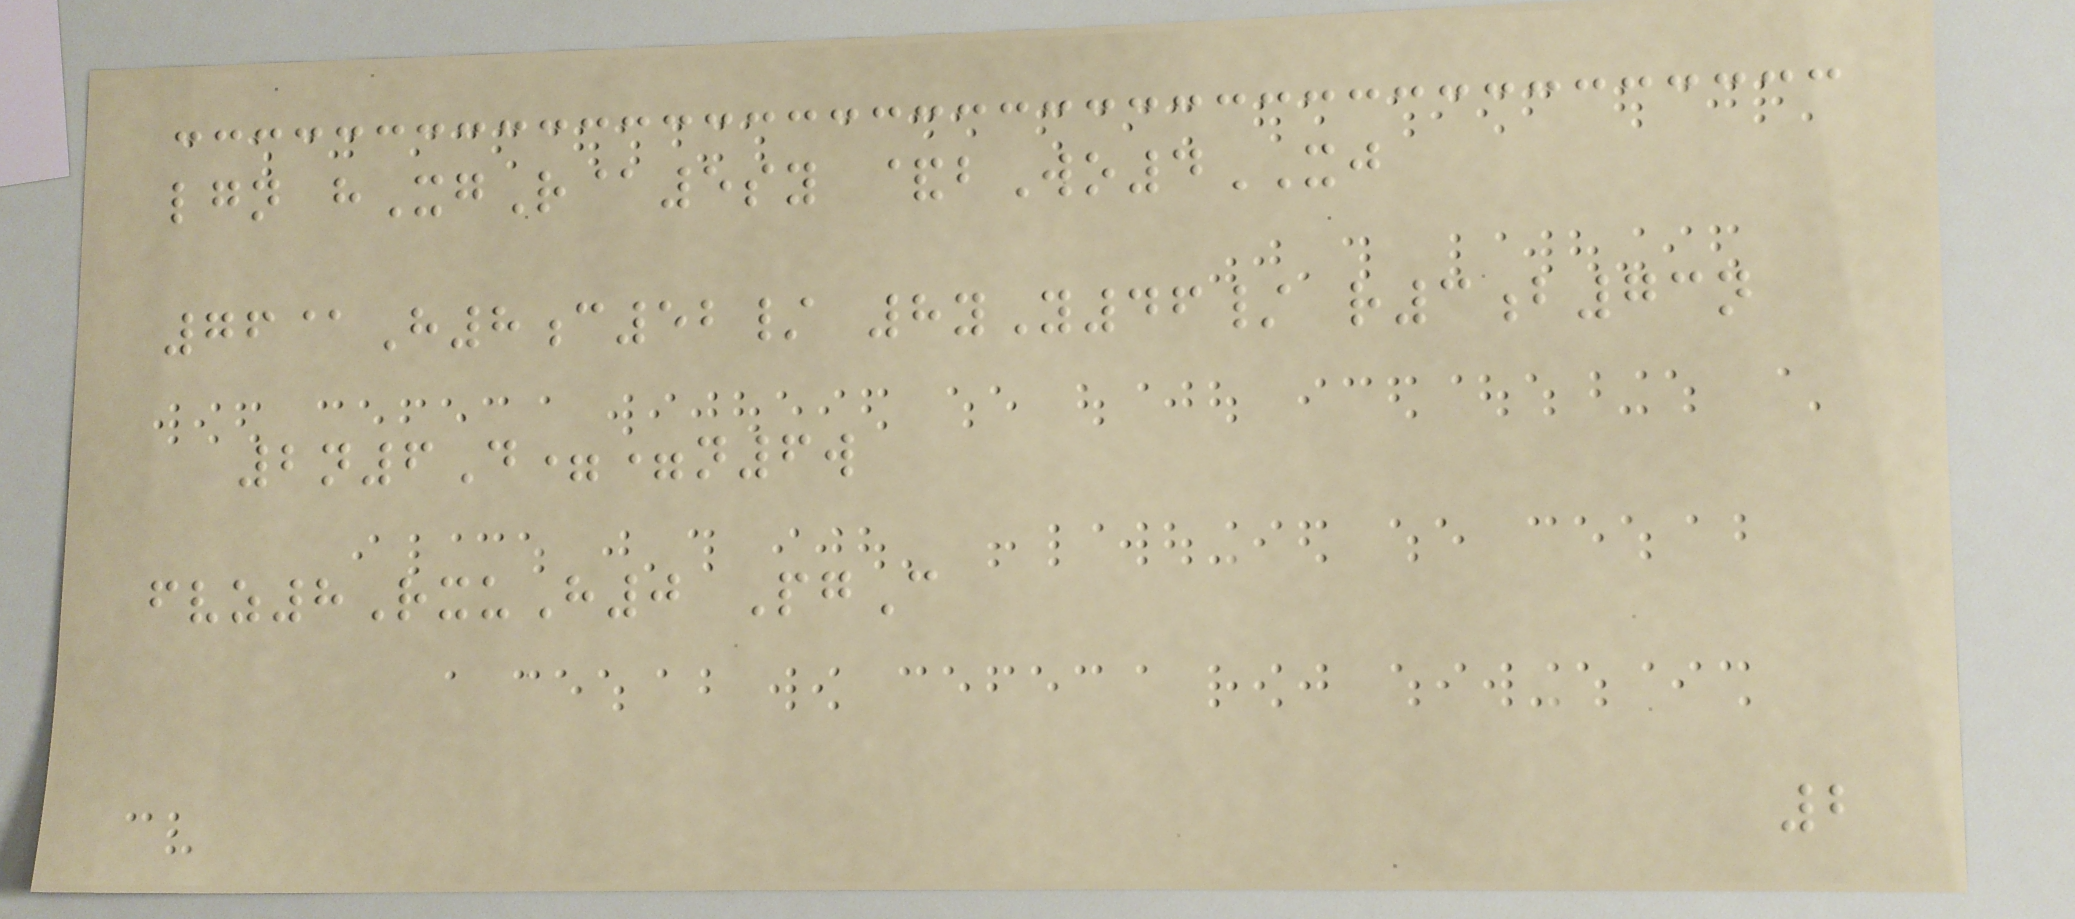lgn hXgR@5sy &bWo4XJ
76@H8c52/ 8yY46/ r3b73n
2n6D==n6w
fvz8RxuH0 PgC
2
